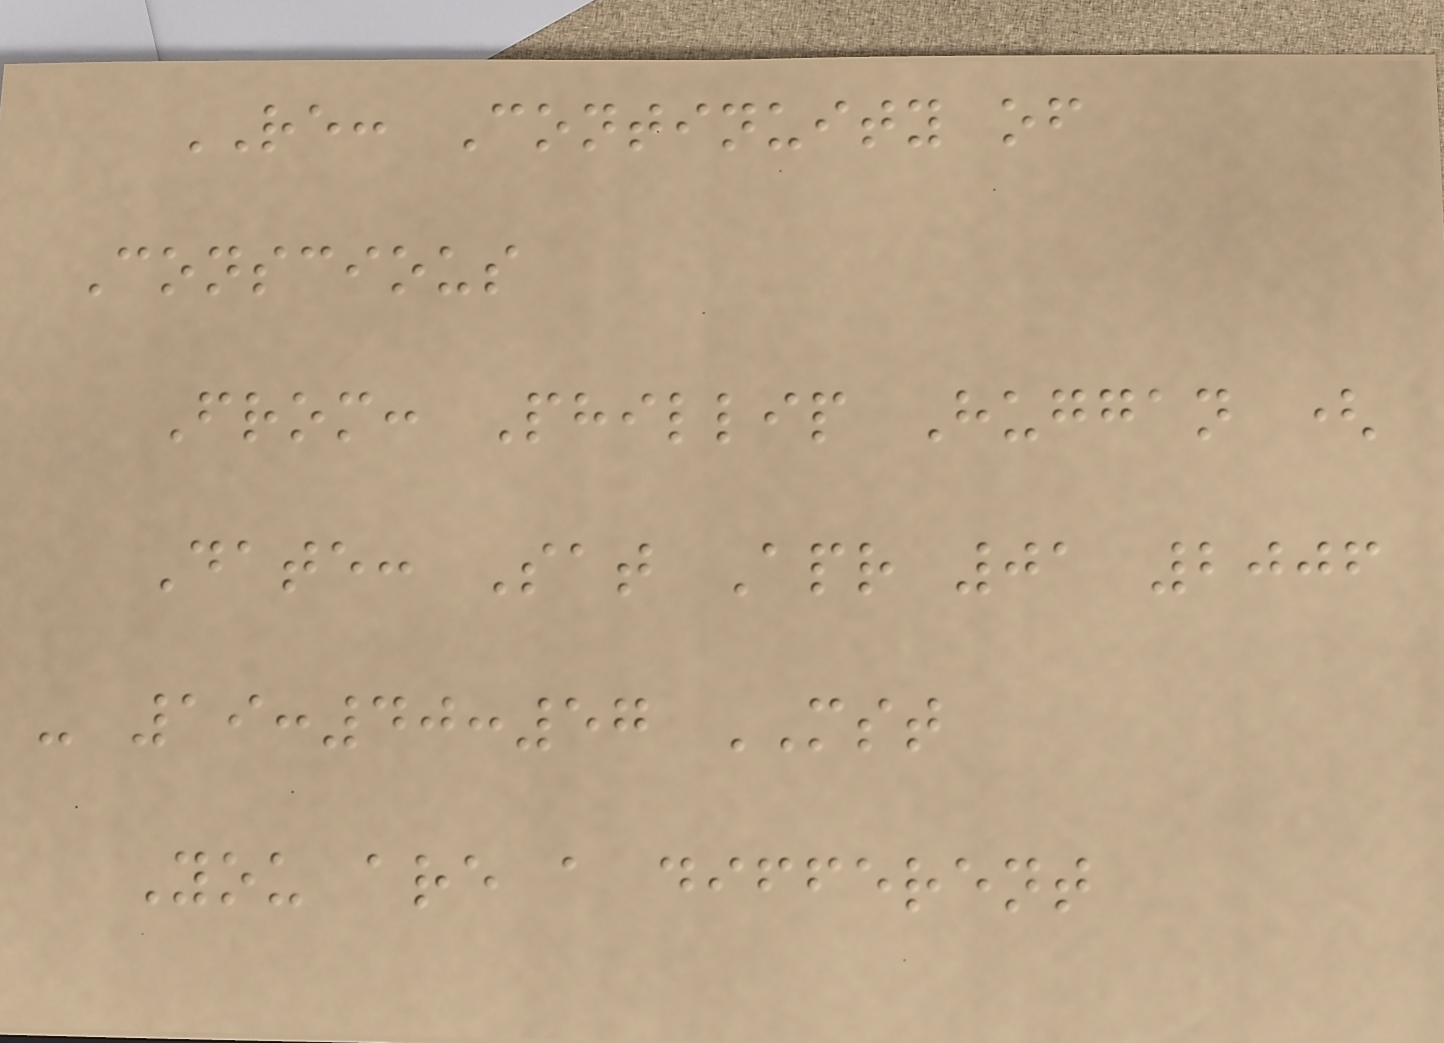RE: Continuity of
Conscious
From: Phillip Huggan (
Date: Sat Apr 01 2006
- 19:40:57 MST
You are a different
